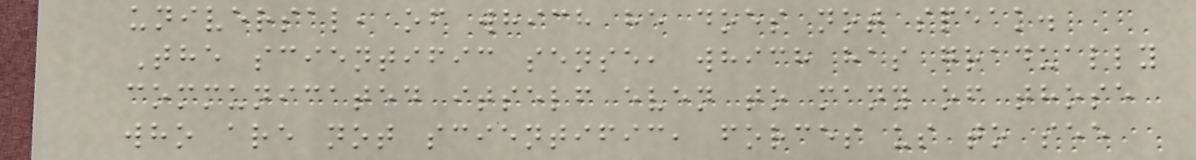universal, of which he does not speak.
The scientific sense, which has gradually
communicated itself even to many of those
who are not scientific, forces us to see
